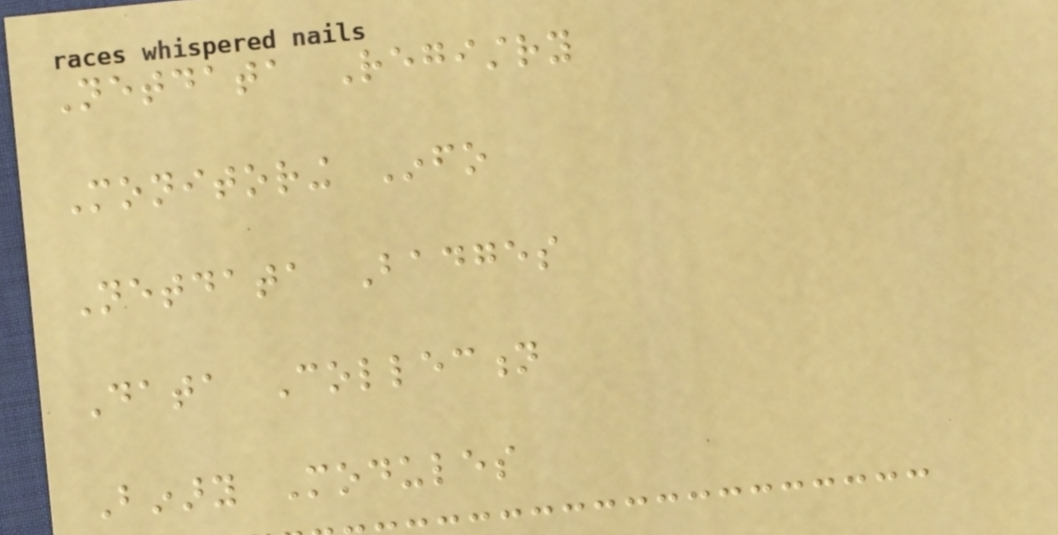Netdata Registry
Monitoring Info
Netdata Badges
Data Collection
Binary Modules
